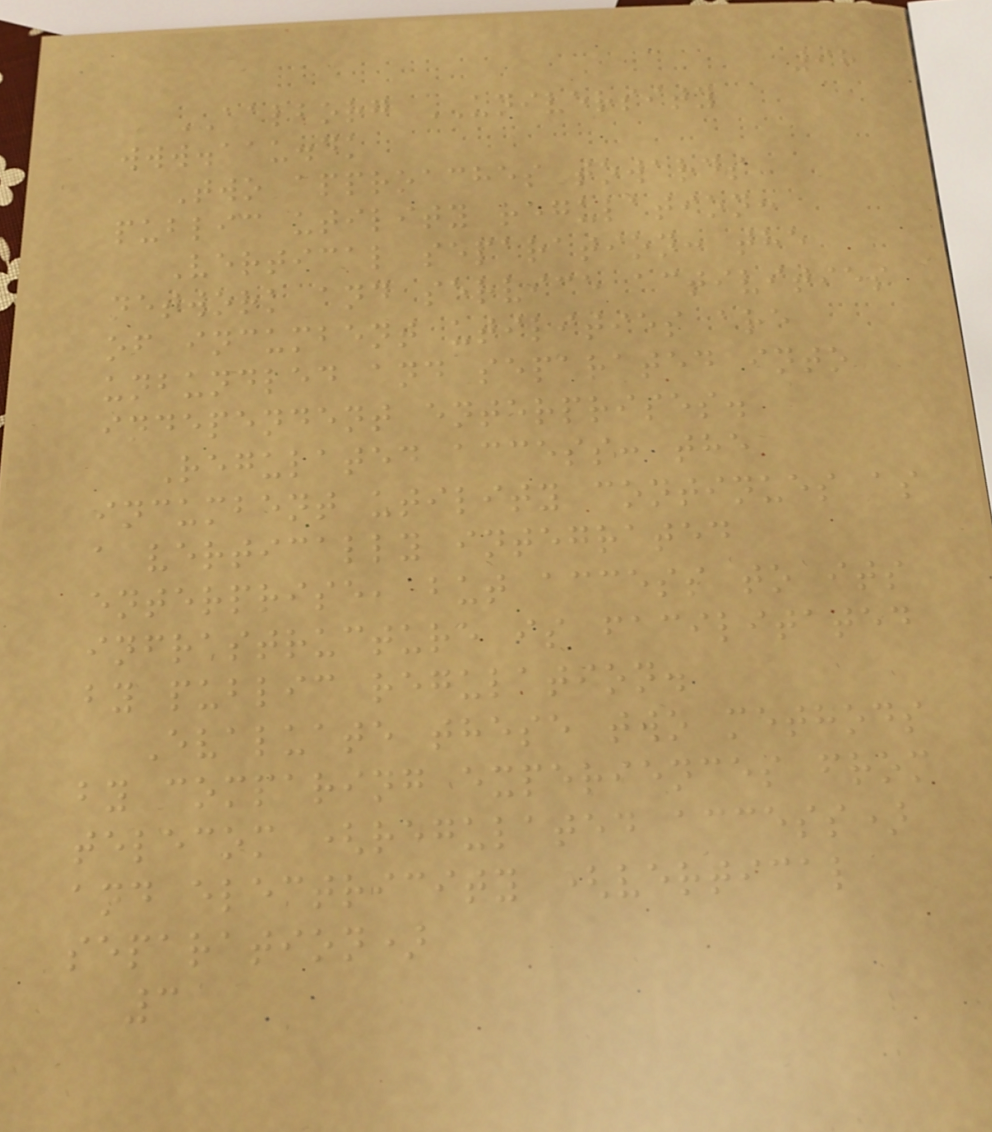98
AALBORG UNIVERSITY
www.aau.dk
Two approaches towards
public utility regulation:
Vertical separation: the
network and service activities
of incumbent utilities are
unbundled and separated into
independent enterprises.
Regulated access: the
incumbent utility continues as
a vertically integrated
enterprise, but access to its
infrastructure is facilitated
by public regulation.
Evaluate these two methods
by comparing experiences from
telecom (regulated access)
and electricity (vertical
separation)
3
